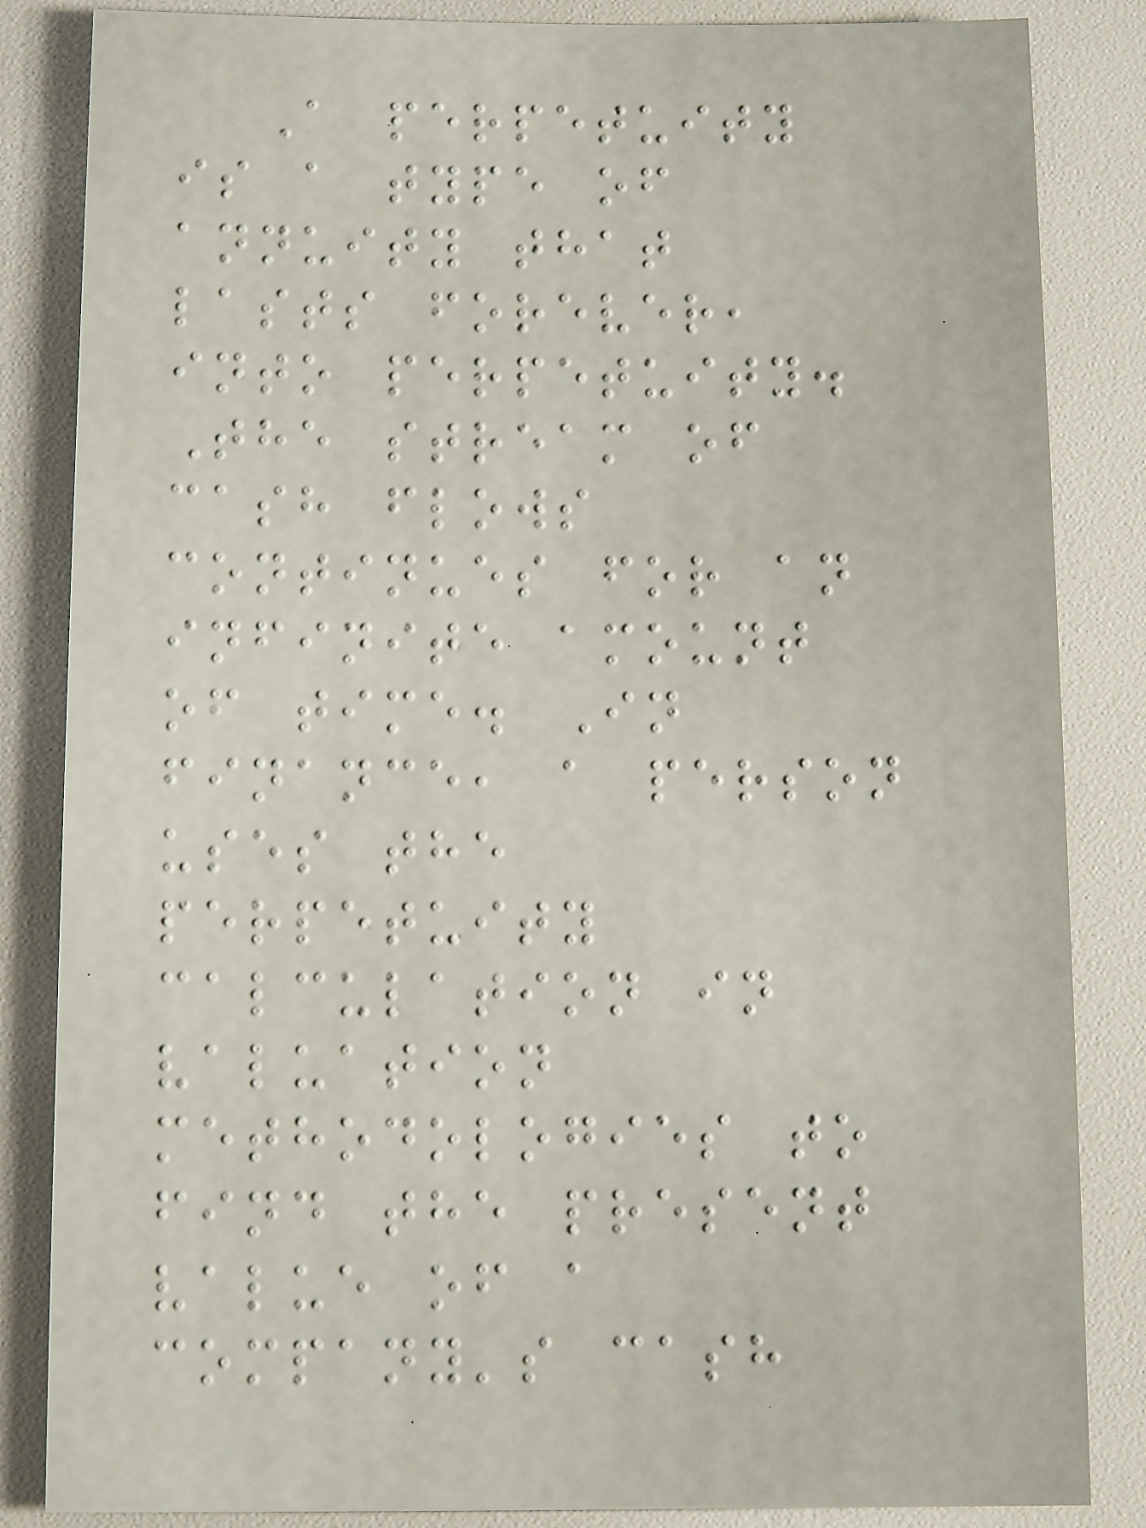A perpetuity
is a type of
annuity that
lasts forever,
into perpetuity.
The stream of
cash flows
continues for an
infinite amount
of time. In
finance, a person
uses the
perpetuity
calculation in
valuation
methodologies to
find the present
value of a
company's cash
